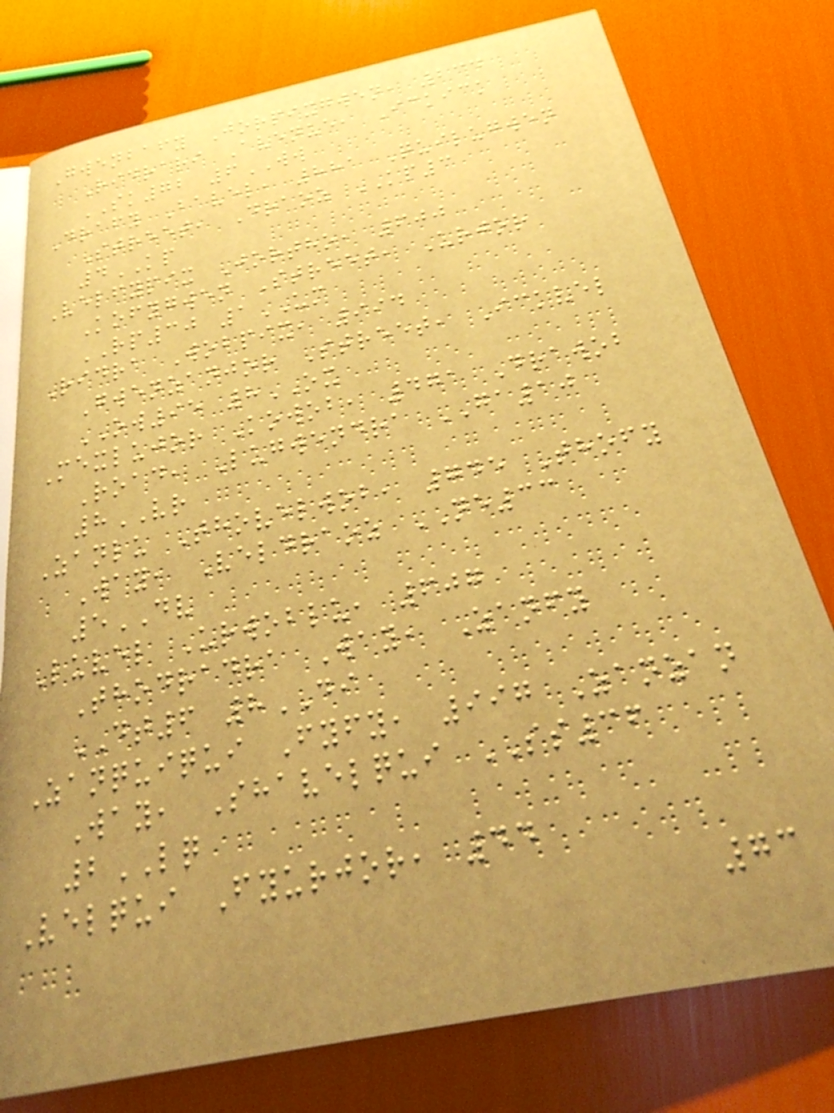Gwenbafy Jorpixgwen, 234
Ridrari Avenue, Ickick
SK72 6WW
Drafy Bavel, 881 Quilugwen
Street, Draoz KP3
4KP
Velfypix Jortho, 600
Kofygwen Street, Urjor
RP30 1UM
Ridra Wobpix, 994
Gwenzanjor Street, Ickvel
OW95 8OX
Mexlujor Kowob, 471 Drawob
Road, Lugwendra GA10
8VR
Zanlu Thovelwob, 745 Thofy
Way, Veldraoz NE33
5DV
Luvel Urwoblu, 607
Thodradra Way, Zanfy
DT6 8DI
Zanquiqui Fyfy, 997 Zanzan
Way, Shavelqui SS36
2LQ
Velqui Fyurjor, 44
73
